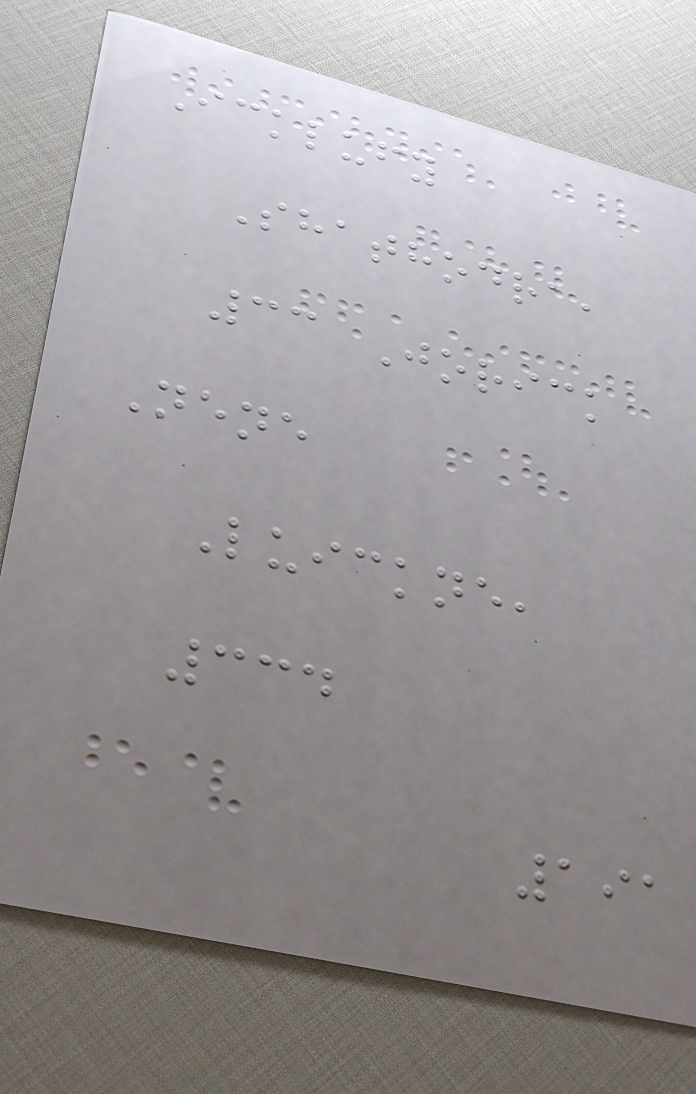Icklufy
Shathodra,
33 Jorick
Nene
Luickne,
334
191
